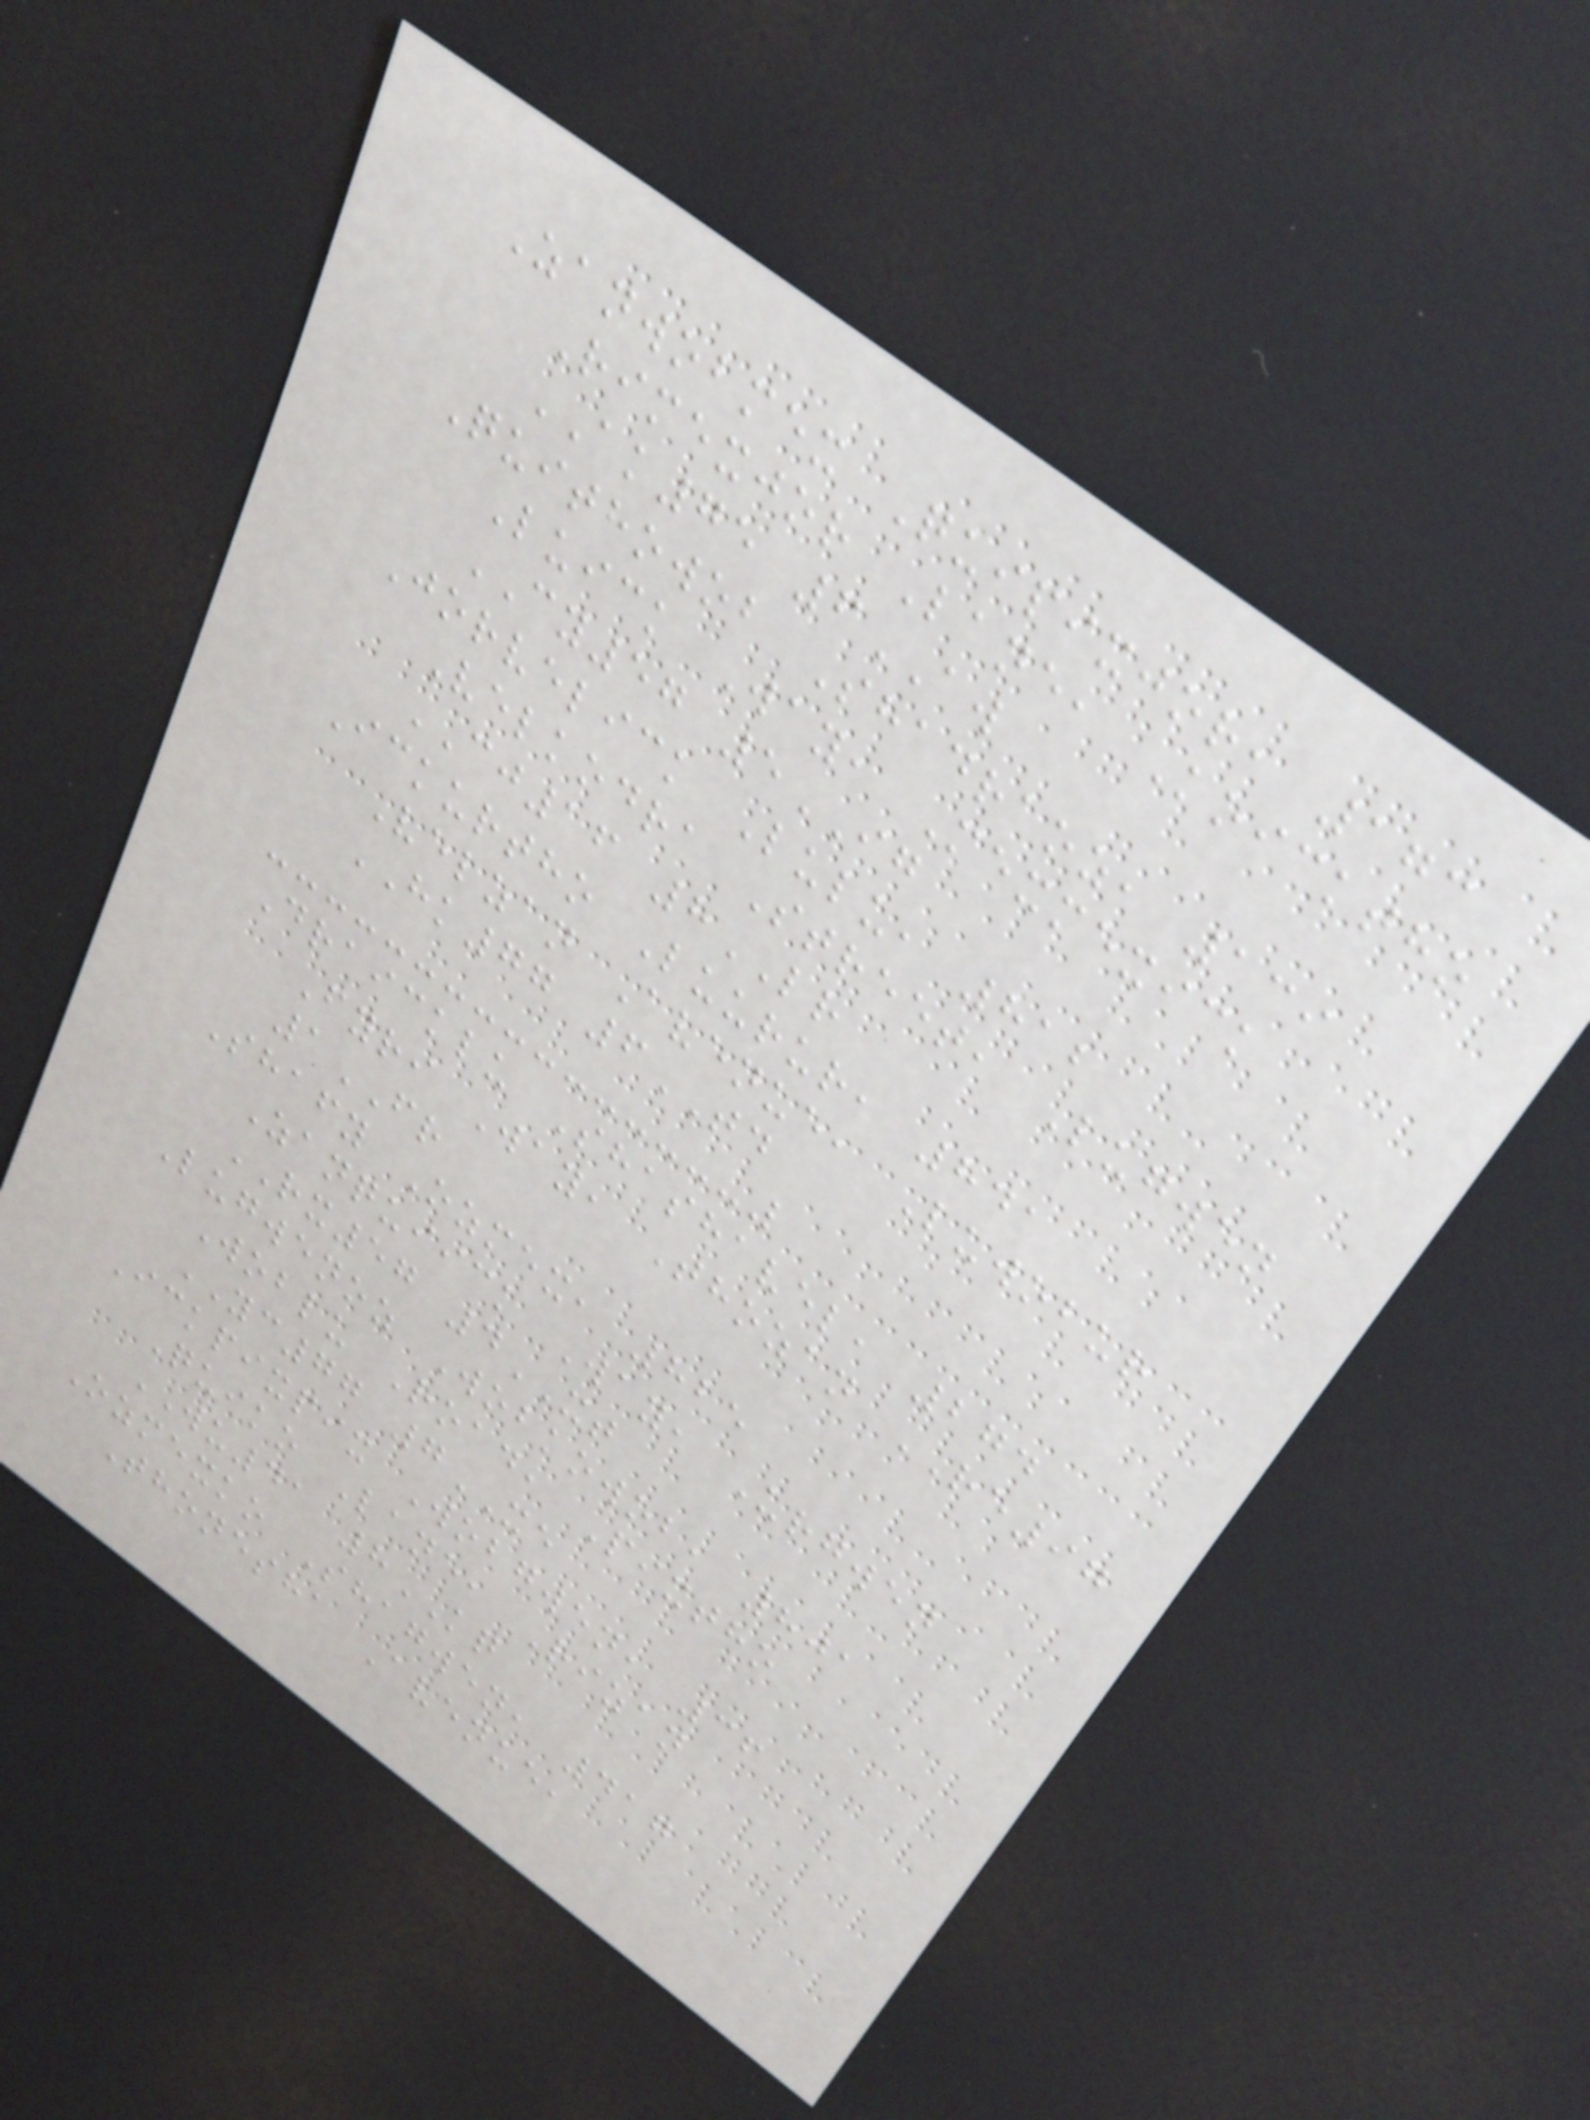Zanwobmex Quipixjor, 173
Rimexjor Lane, Koicktho
AK75 6AW
Quithowob Shadraoz, 139
Luick Way, Mexmexick
CY57 5IG
Jorvelick Lulu, 812
Velkodra Street, Lugwen
CJ16 8LR
Ickurtho Luurur, 841
Velzan Avenue, Luwobur
HK77 6TD
Draicklu Shashavel, 274
Fyri Way, Thozan RE97
1FR
Shafy Ozmex, 825
Zanquiick Way, Urgwen
RX57 4XT
Lugwenoz Wobkowob, 801
Woblu Road, Pixtho
YC77 7XE
Ickpixpix Wobgwen, 36
Quiko Lane, Rizan
WU41 8KQ
Ozmexko Shagwen, 417
Thonesha Avenue,
